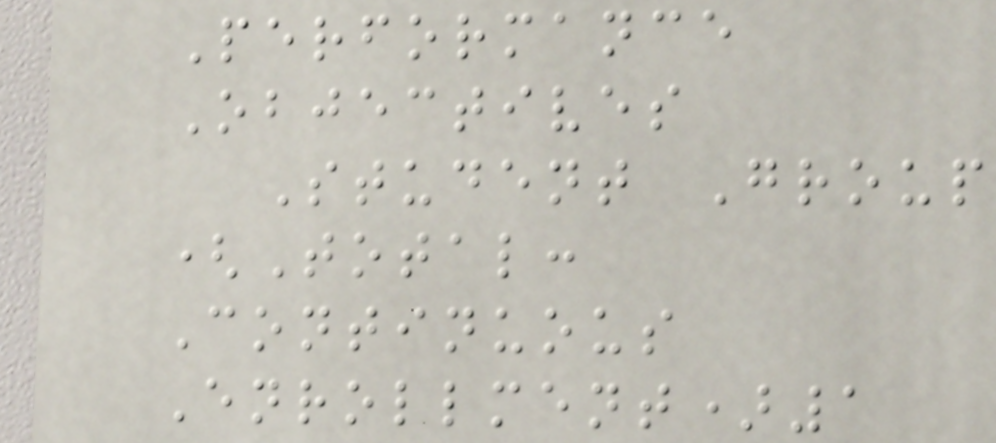Performance
Objectives
Student Group
(Total:
Continuous
Enrollment)1
